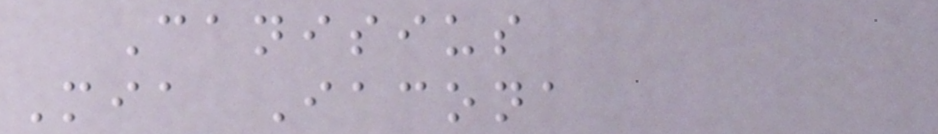Canisius
Mia Iacona
